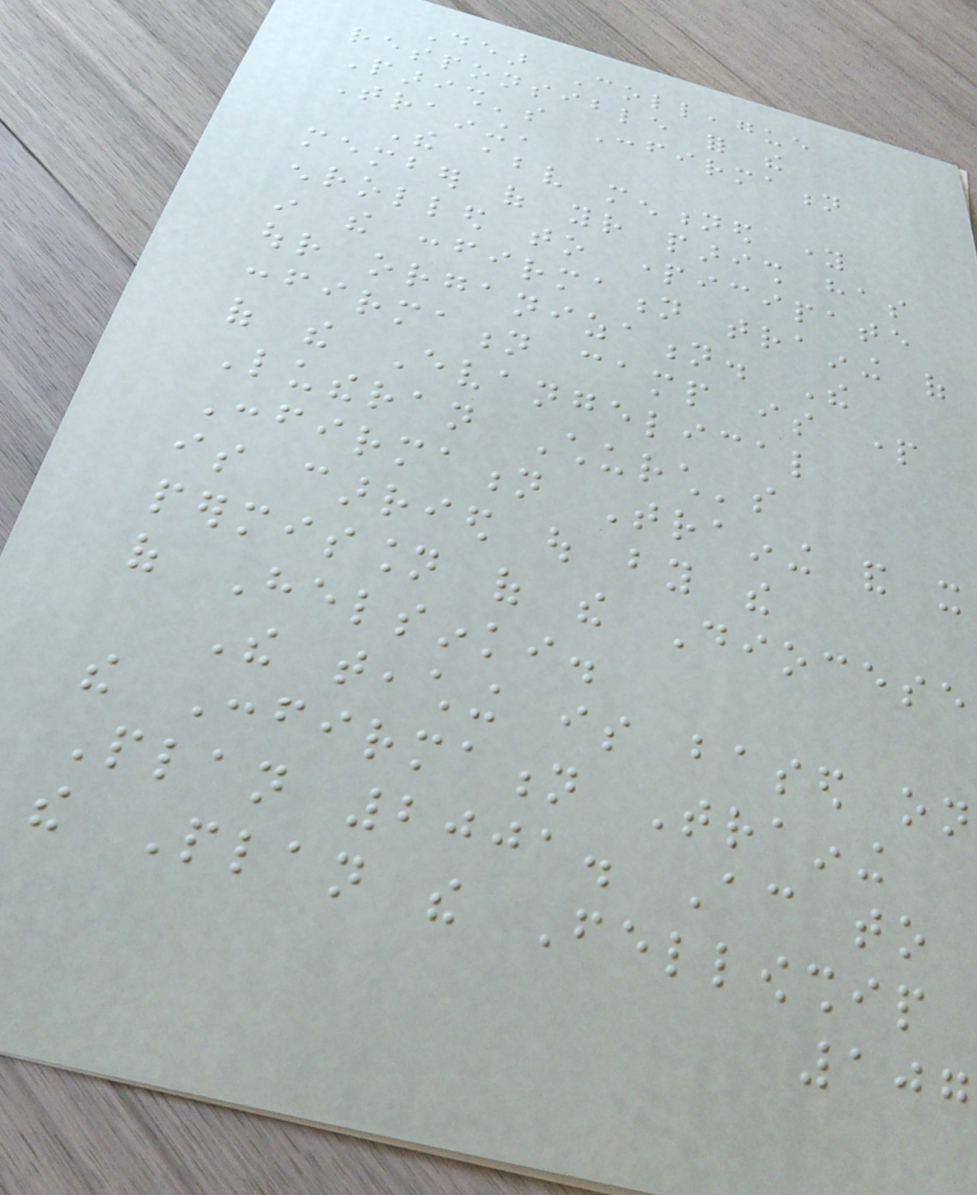Dear Colleague
responsible for the
Parish's Confirmation
Training,
The above mentioned young
member of your parish has
enrolled to participate
in the confirmation training of
our organization. The
confirmation camp is part
of the Evangelical
Lutheran Church's
Confirmation Training and it
is carried out by the
permission of the Diocese
of Helsinki.
The teaching is based on
the Confirmation Training
Plan 2001. According to
the Plan the Fellowship
107
